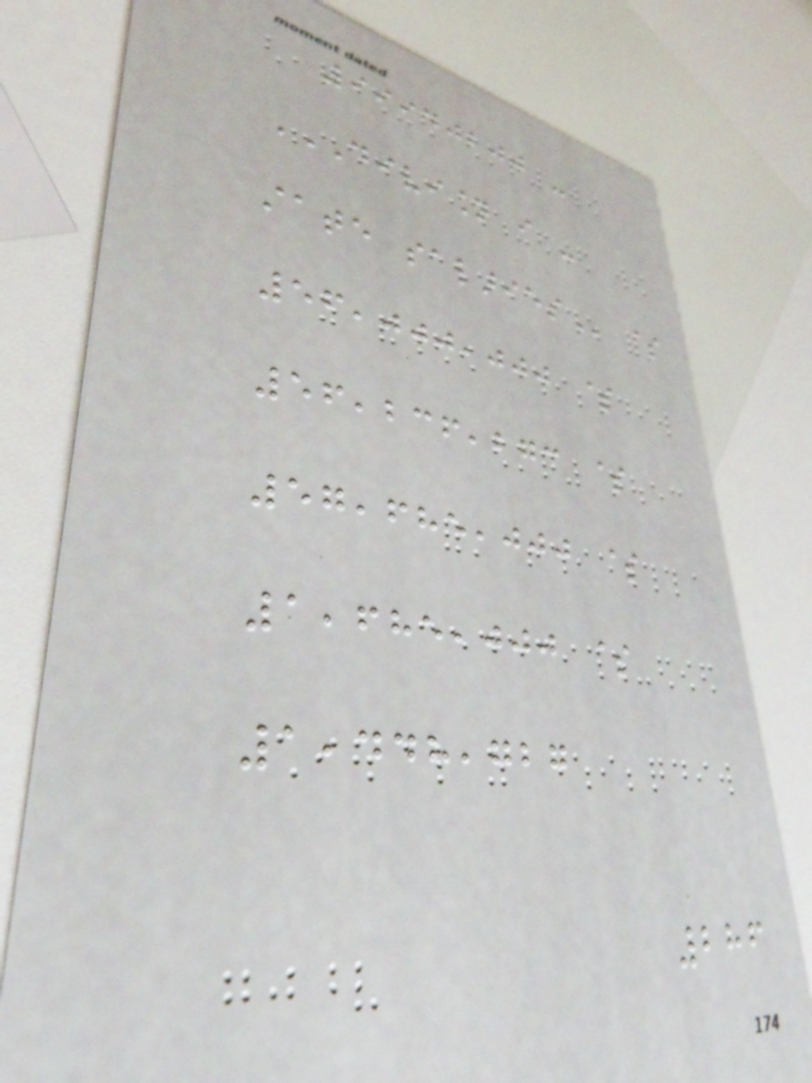99940200 -
DIVISION I -
STATE SALARIES $
56,000,000 $
56,236,273 $
57,685,000 $
1,685,000 $
1,448,727
286
